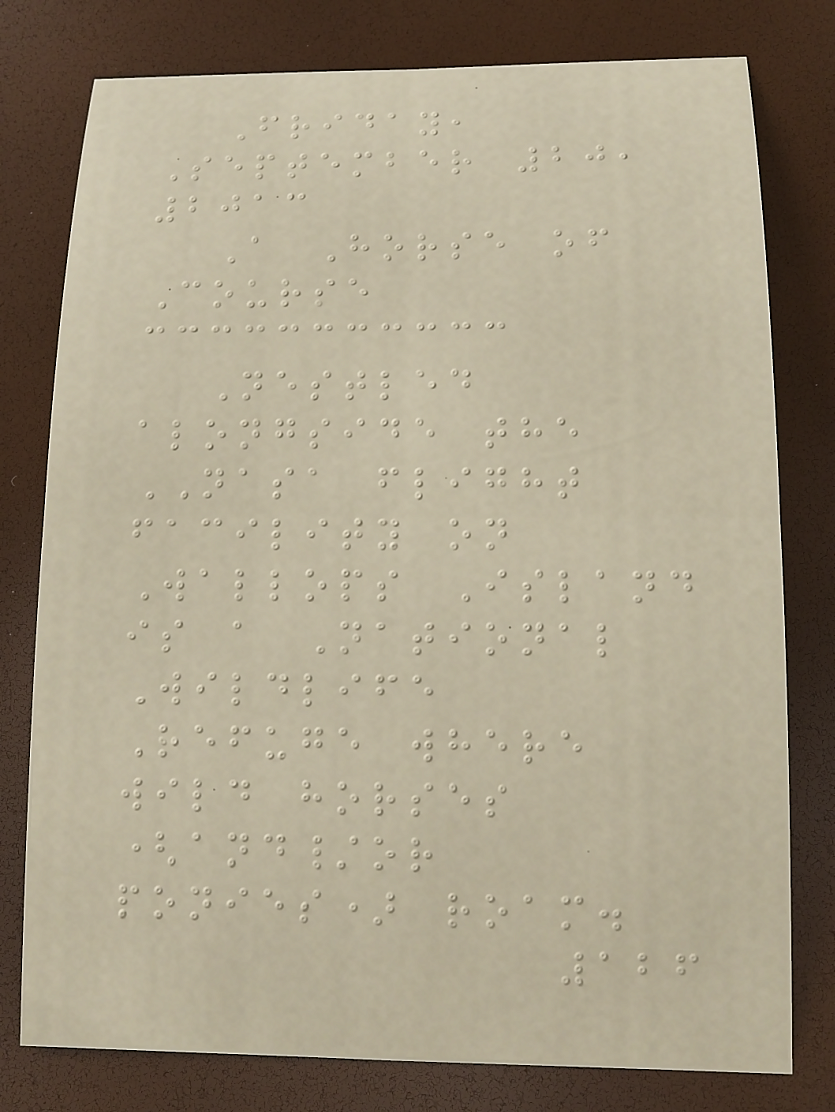Friday,
September 20,
2013
A Horse of
Course
Nestled
alongside the
NASA flight
facility on
Wallops Island
is a National
Wildlife
Refuge where
wild horses
(and/or
ponies) roam.
126
